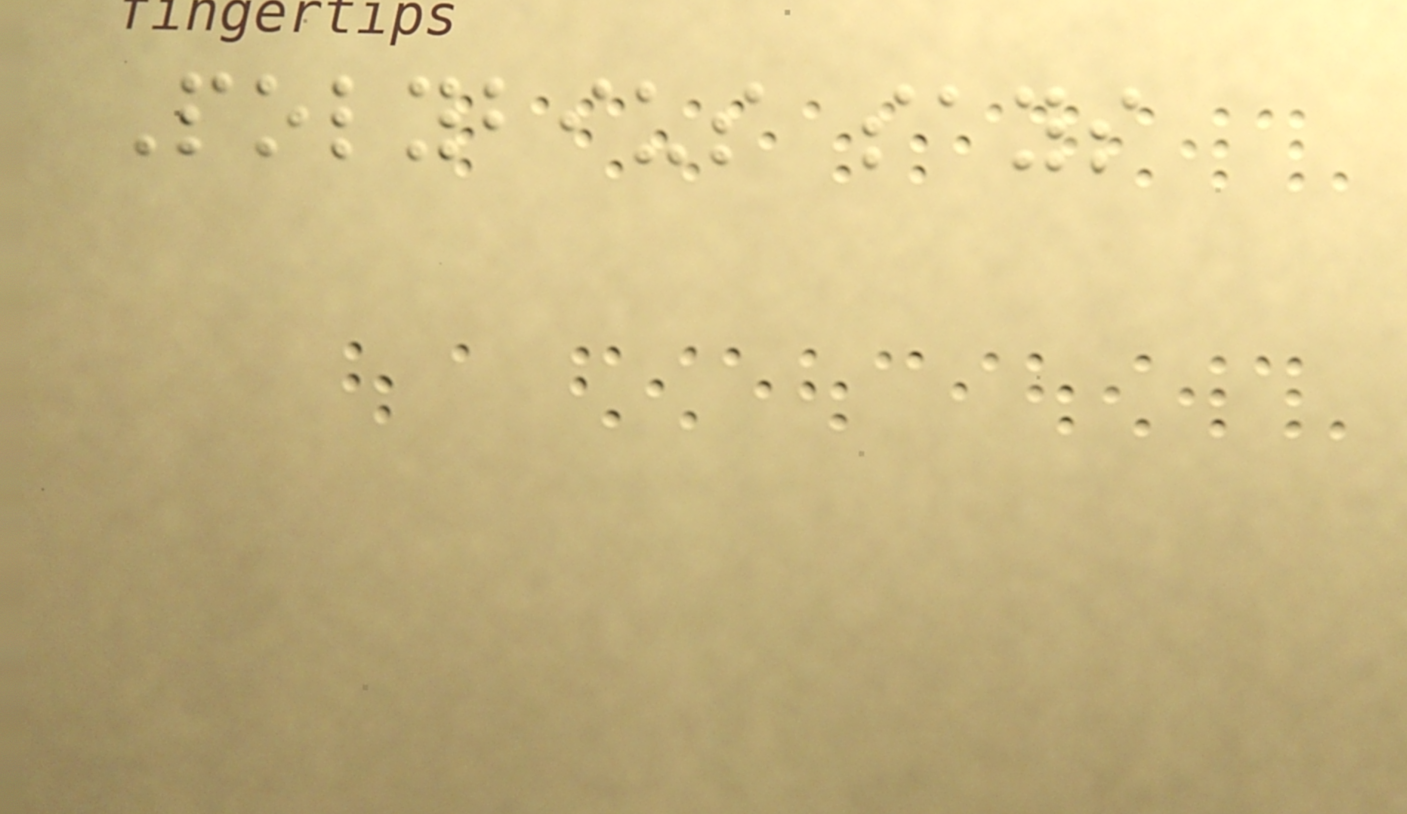Polybius says
